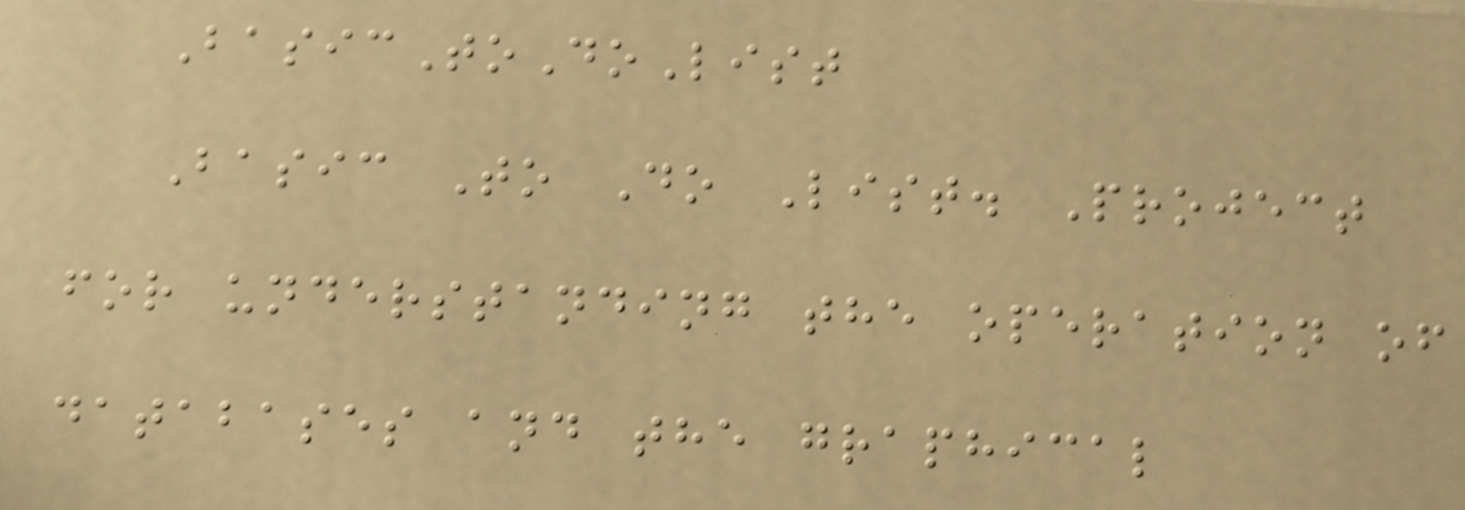BasicToDoList
Basic To Do List. Project
for understanding the operation of
databases and the graphical
